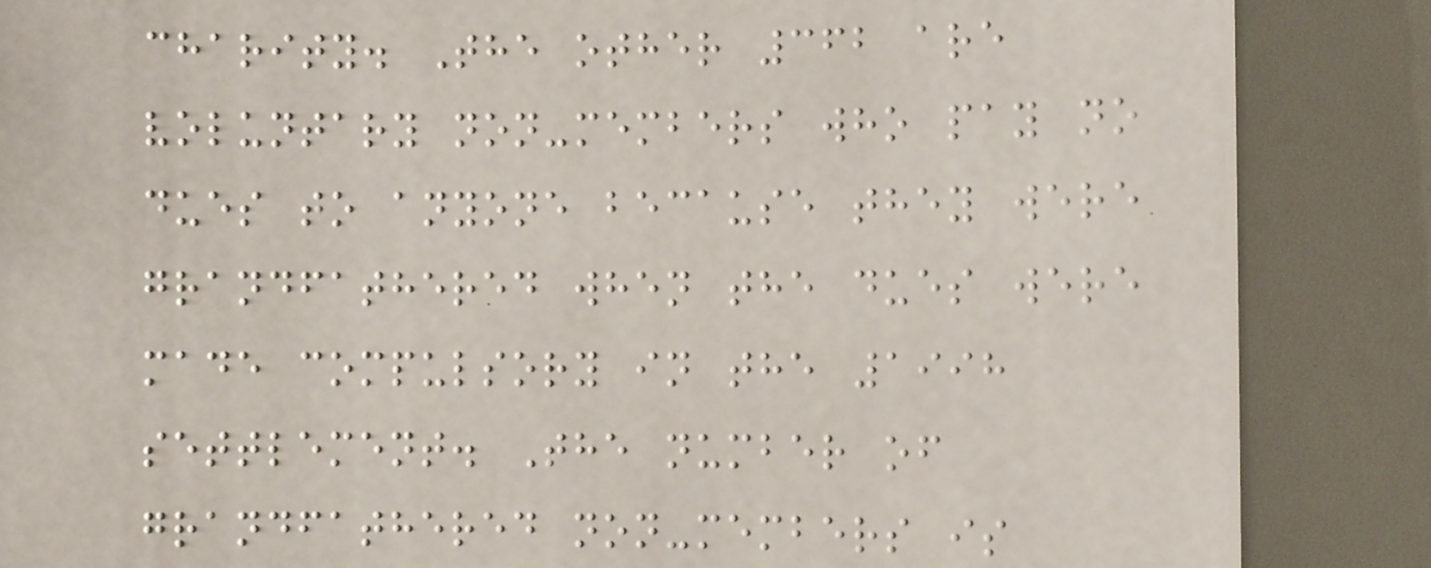charity. The other 362 are
voluntary non-members who pay no
dues to anyone because they were
grandfathered when the dues were
made compulsory in the 1998
settlement. The number of
grandfathered non-members is
